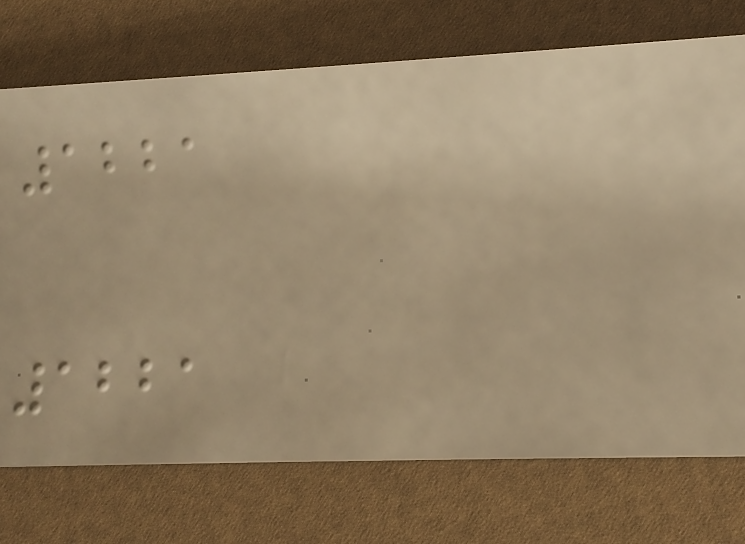1221
1221
